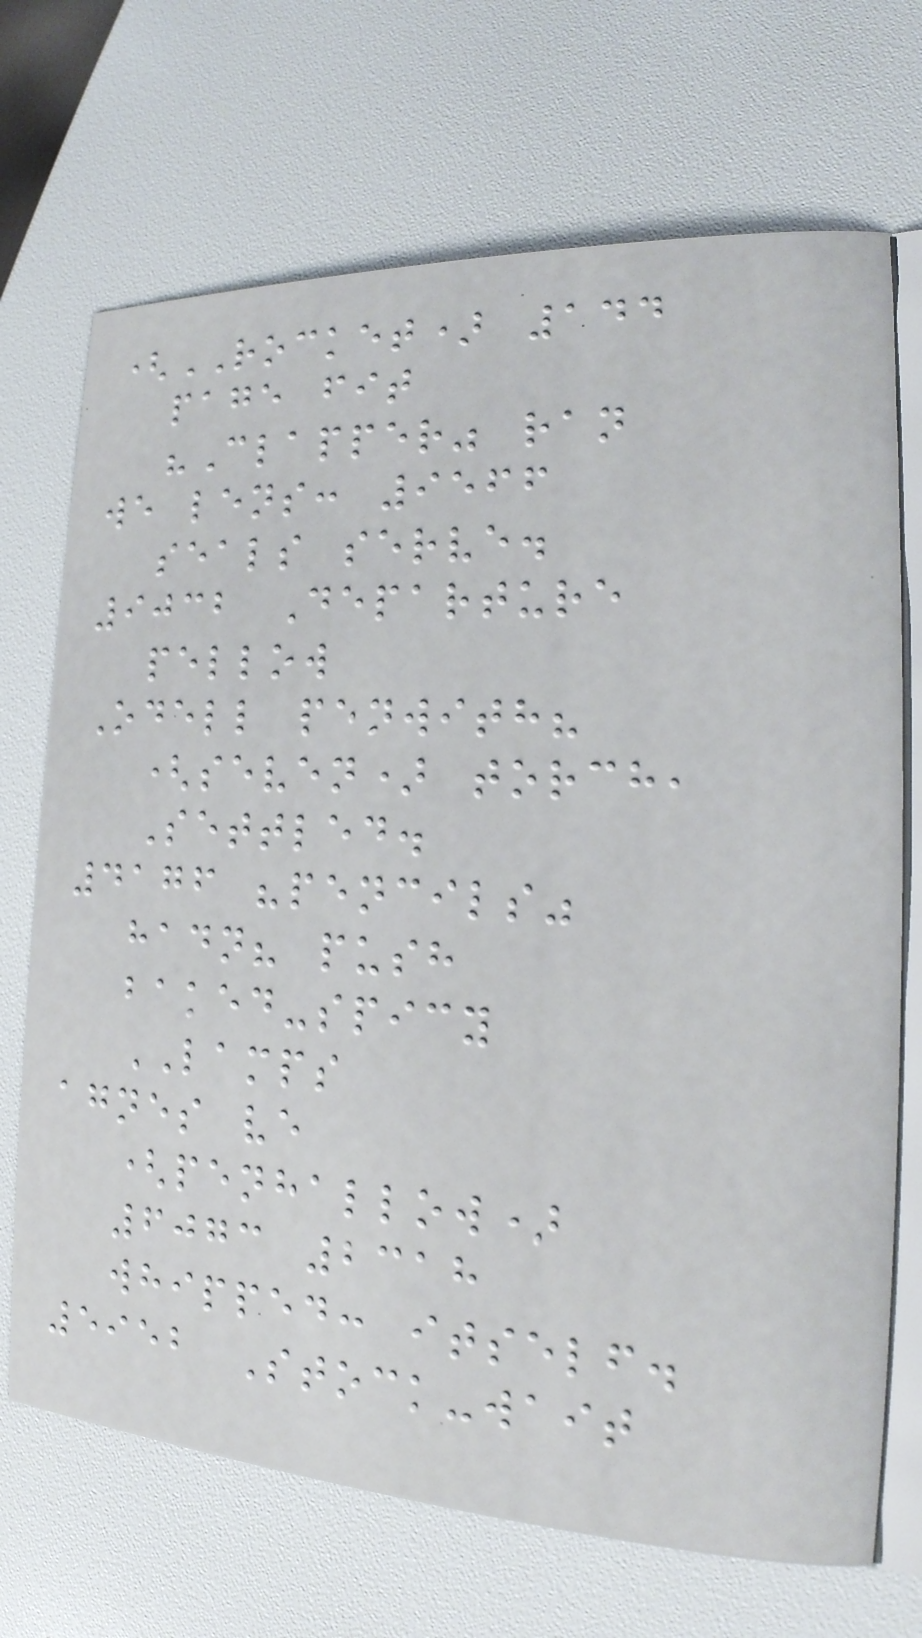(ROCKET) 144
page fit
"Clapper" ran
we lens: 9566
seals serve.
9032 Departure
pellow
Odell penwith?
(seven) torch,
Settled.
4176 "pencils"
hadn? push
baked-spicy
LAMPS
agnes ve
(penhallow)
6073 2318
whipped: itself.
5952 Stock-wait
